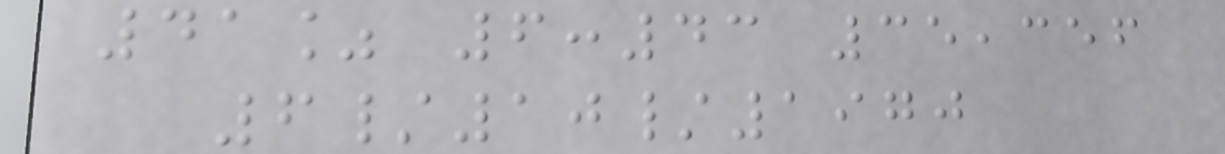41% 6:43 35,356
6/10/1970
